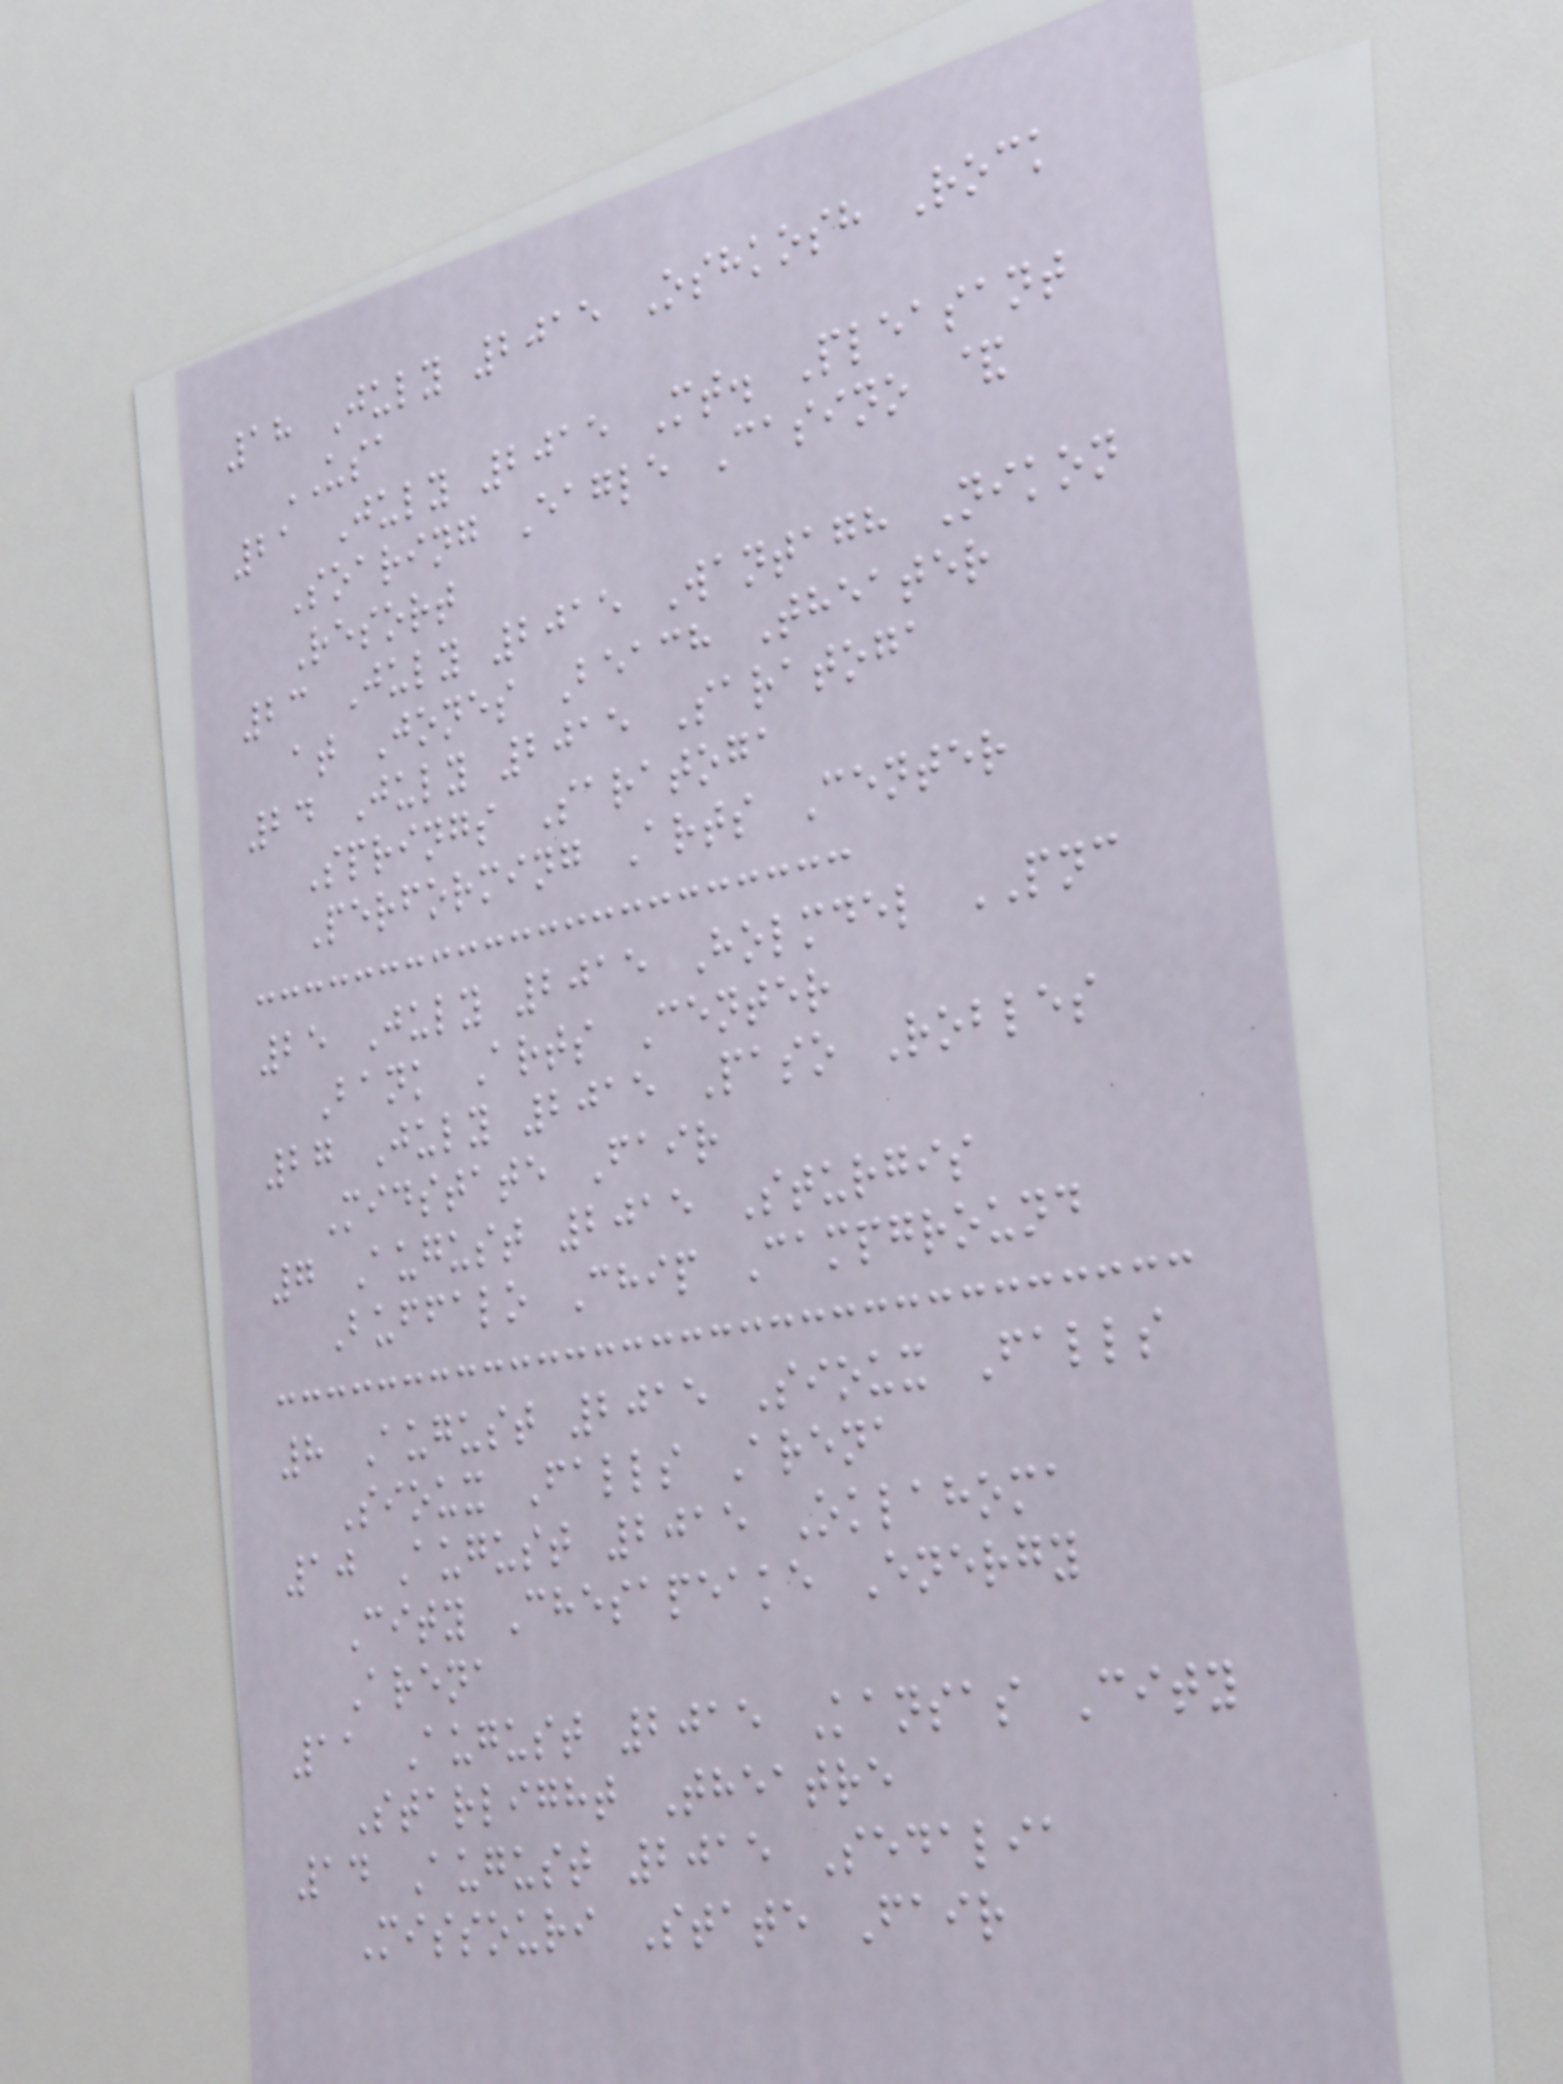18 July 2015 Oshkosh Rock
USA
21 July 2015 Mt. Pleasant
Soaring Eagle Casino &
Resort
23 July 2015 Wantagh Nikon
at Jones Beach Theater
24 July 2015 Saratoga
Springs Saratoga
Performing Arts Center
25 July 2015 Holmdel PNC
Bank Arts Center
27 July 2015 Paso Robles
Midstate Fair
7 August 2015 Sturgis
Buffalo Chip Campground
8 August 2015 Sioux Falls
Sioux Falls Arena
10 August 2015 Oklahoma
City Chesapeake Energy
Arena
11 August 2015 Kansas City
Starlight Theatre
14 August 2015 Sedalia
Missouri State Fair
